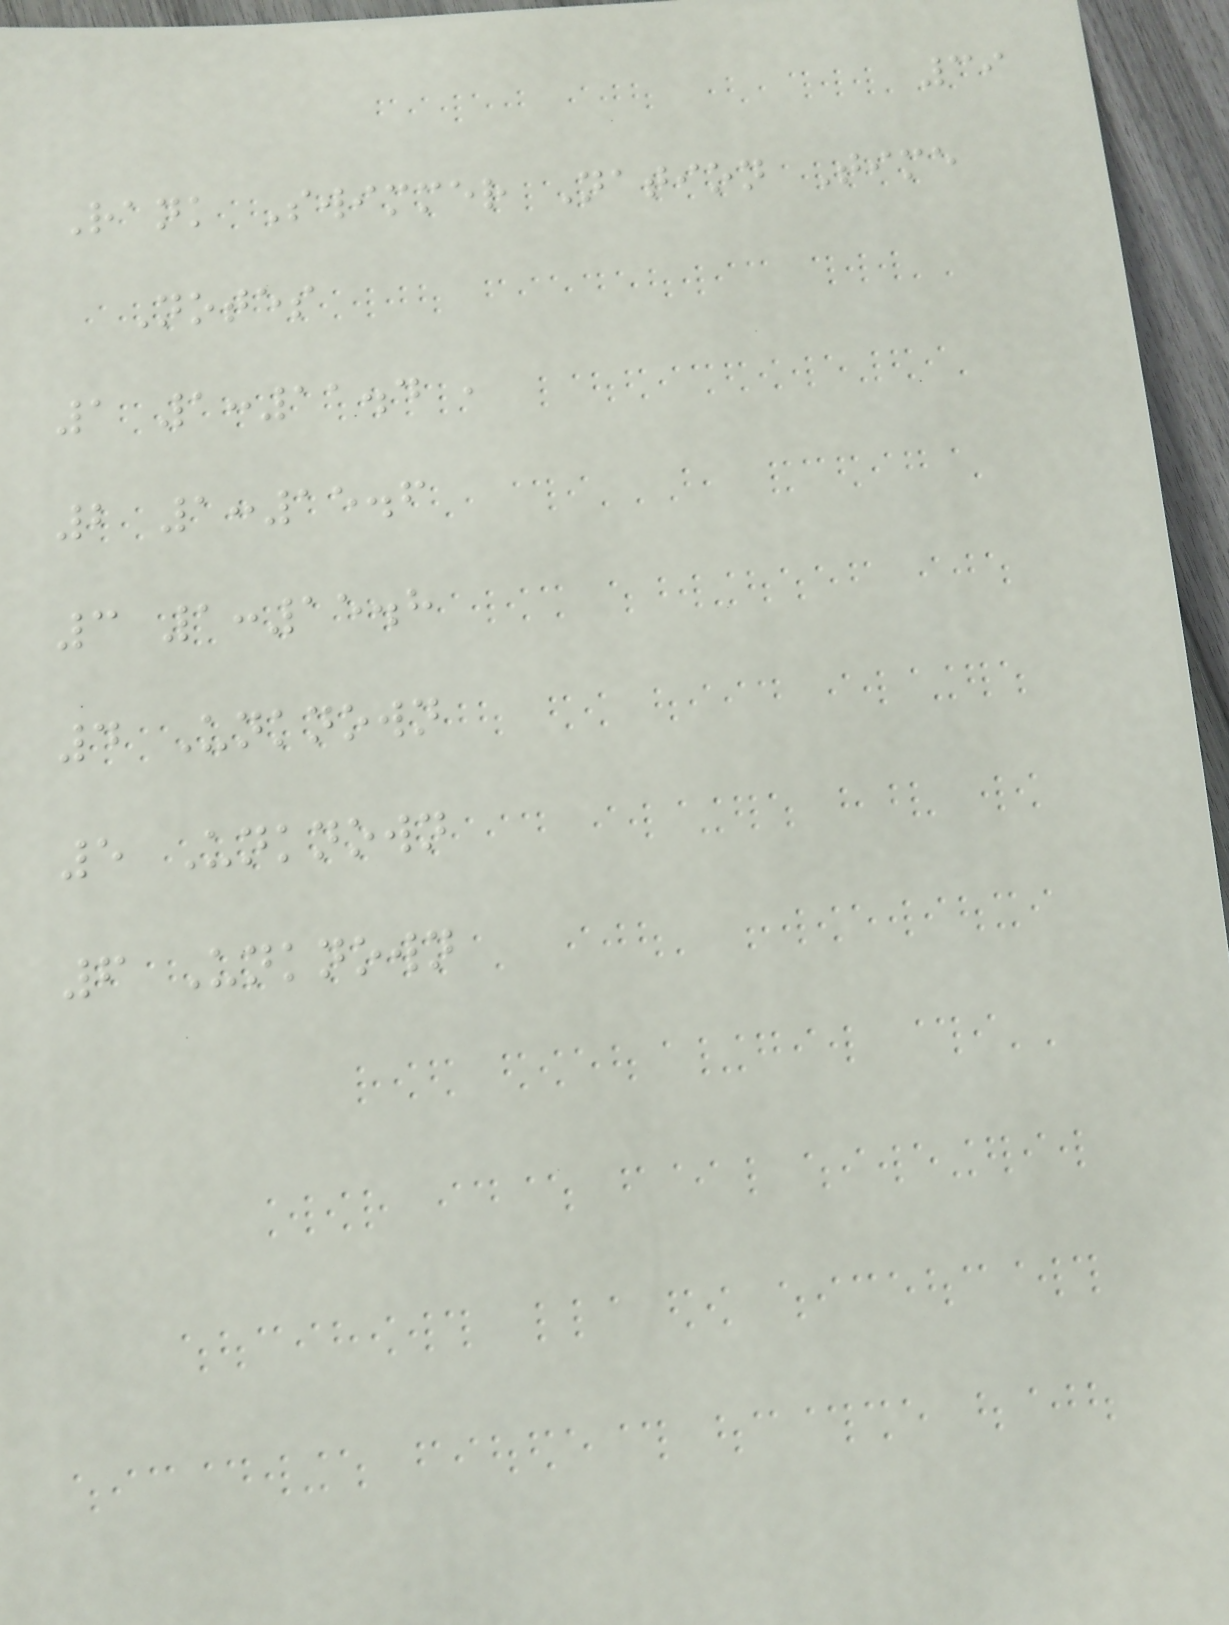39
Rank Swimmer Nation Time
Notes
1 1:11.4 ,
2 1:15.6
3 1:15.8
4 Unknown
5 Unknown
6 Unknown
